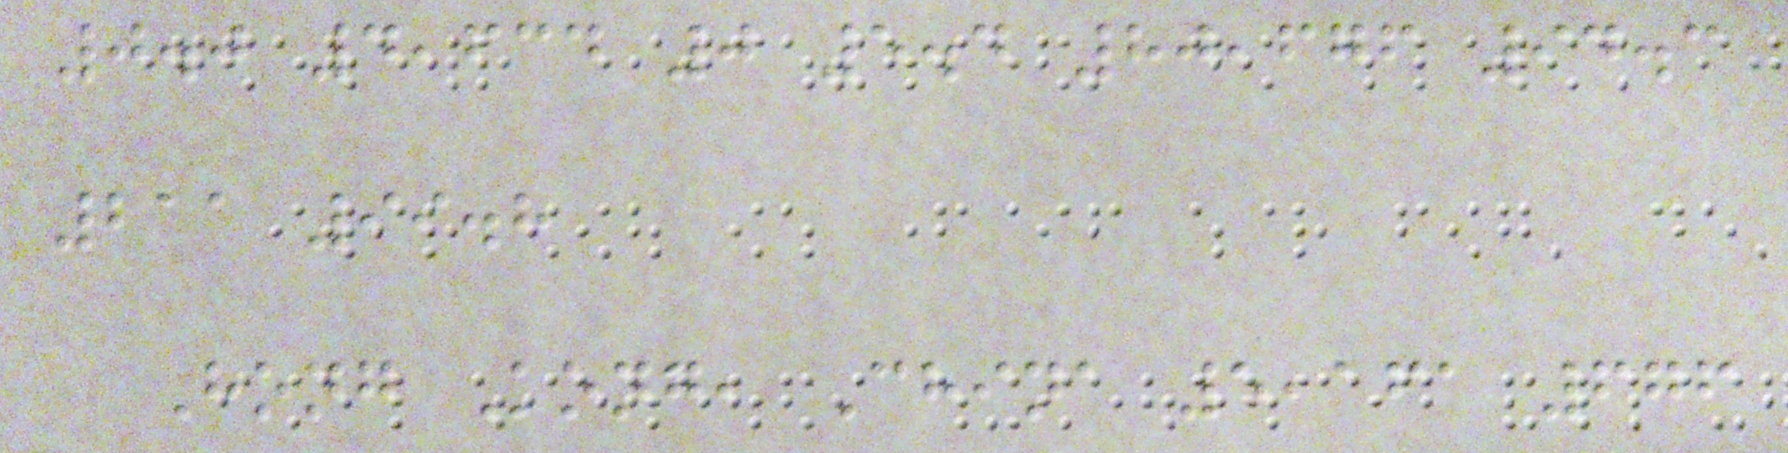0.0 4,634 0 5.4 80,676 94.3
211 99.8
Hong Kong, China 5,161 676
